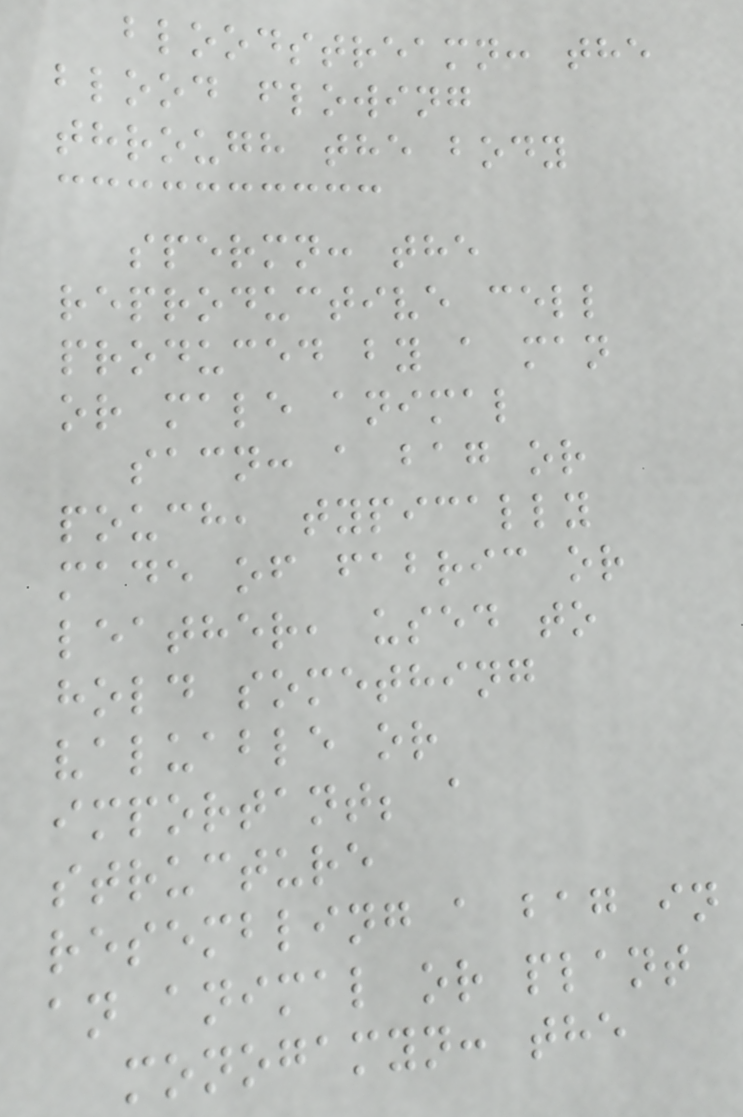bloodstreamn: the
blood flowing
through the body
spermn: the
reproductive cell
produced by a man
or male animal
sacn: a bag or
pouch, typically
made of fabric or
leather, used to
hold something
valuable or
important; a
structure
resembling a bag in
an animal or plant
monogamyn: the
